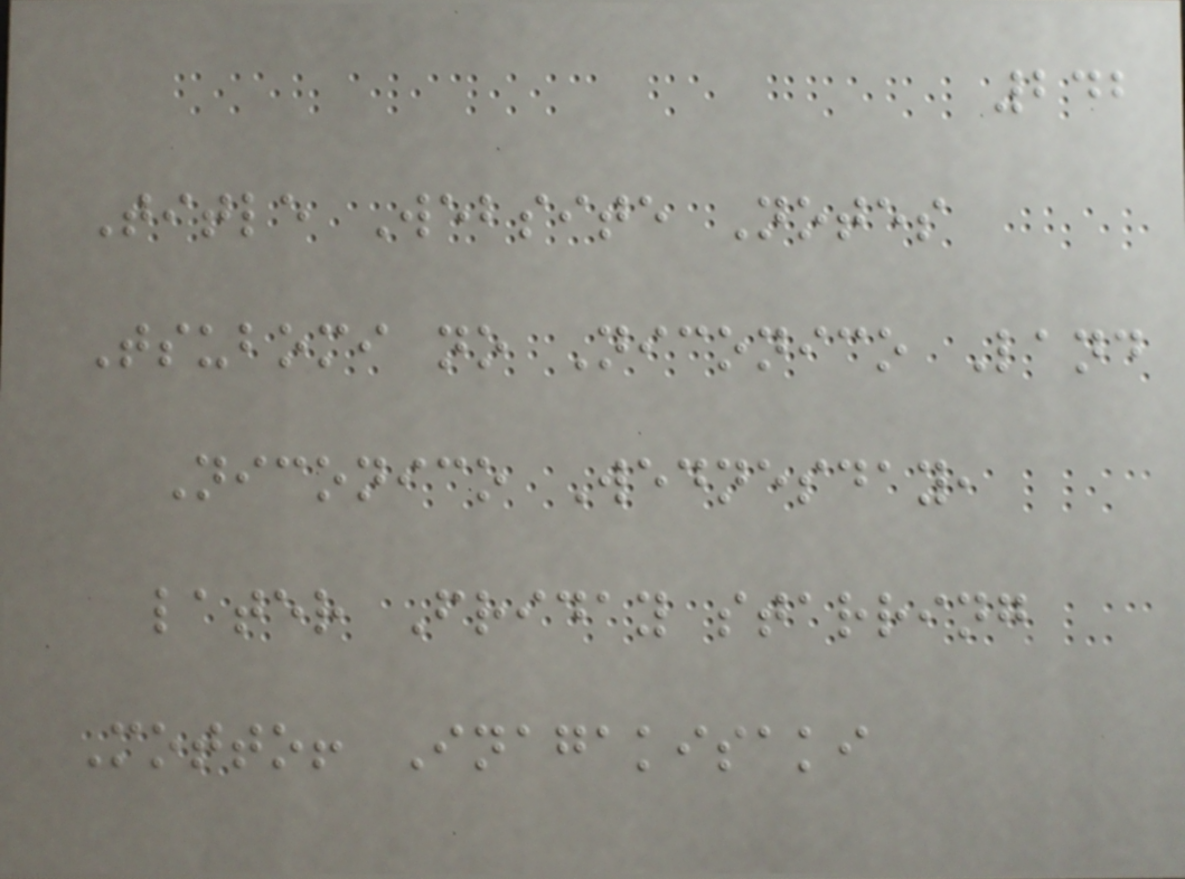242
Title Website Notes
Tsubomi no Niconico Land
Niconico Wednesday,
later Friday starring
Motto! Inagakisaki
